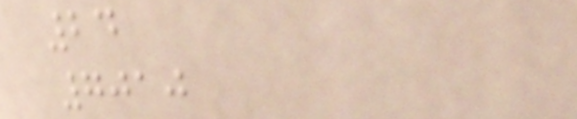24
7010
